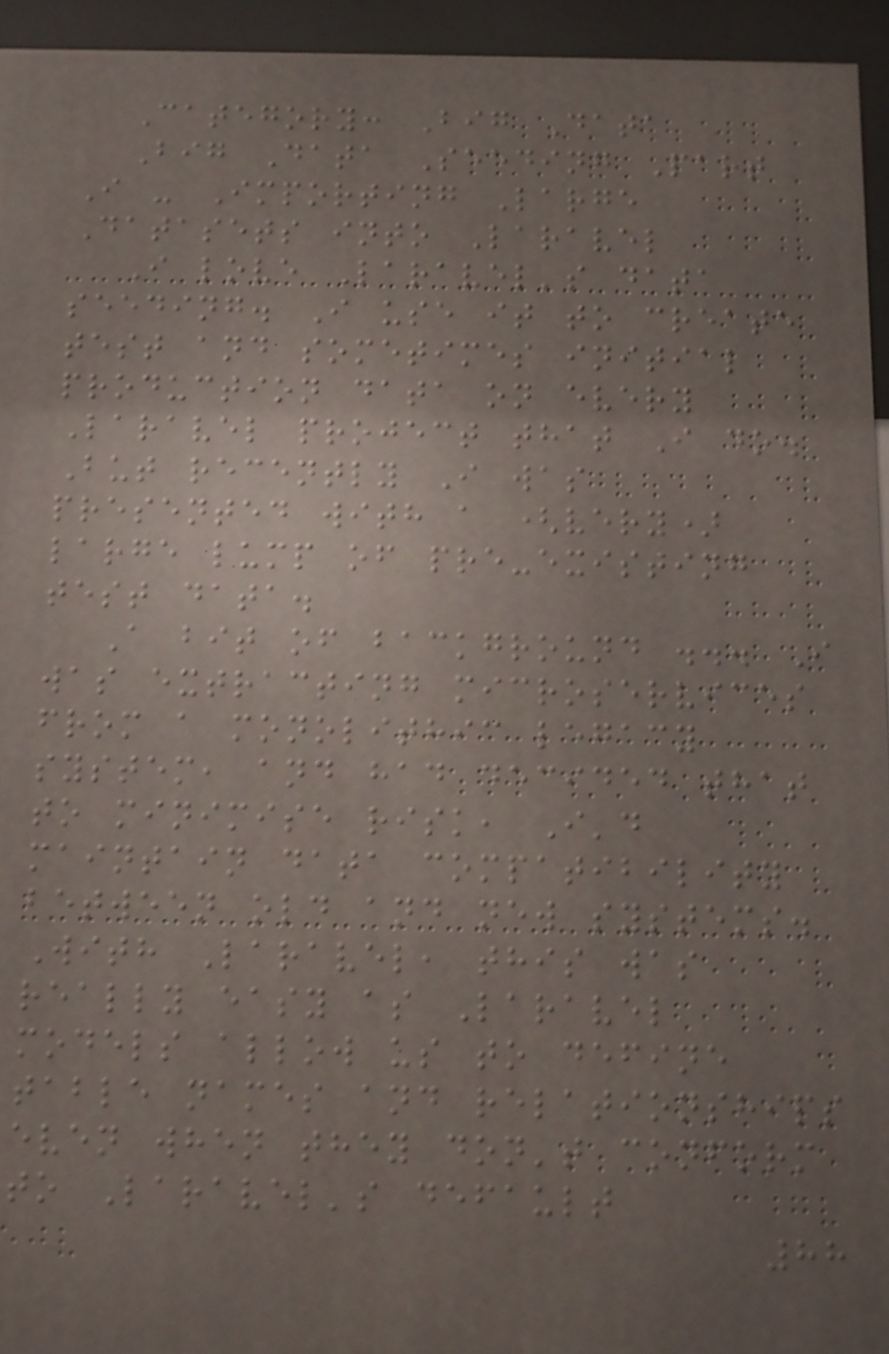Category: Big Data
Big Data Seeding Part
I - Importing Large
Datasets into Laravel
I love Laravel's data
seeding. I use it to create
test and sometimes initial
production data on every
Laravel project that I do.
But recently I was
presented with a (very)
large lump of pre-existing
test data.
A bit of background ... I
was extracting microservices
from a monolithic legacy
system, and had decided that
to minimise risk, I'd
maintain data compatibility
between old and new systems.
With Laravel, this was
really easy as Laravel
models allow us to define
table names and relationships
even when they don't conform
to Laravel's default
88
